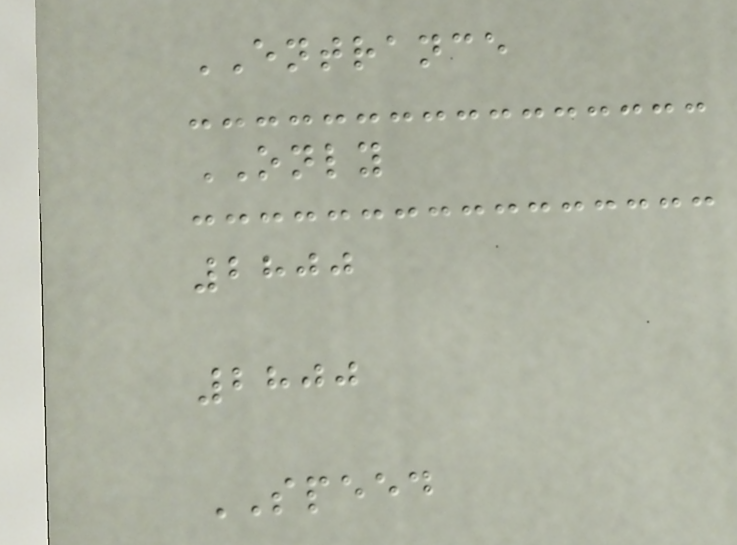ENTRANCE
ONLY
2800
2800
SPEED
